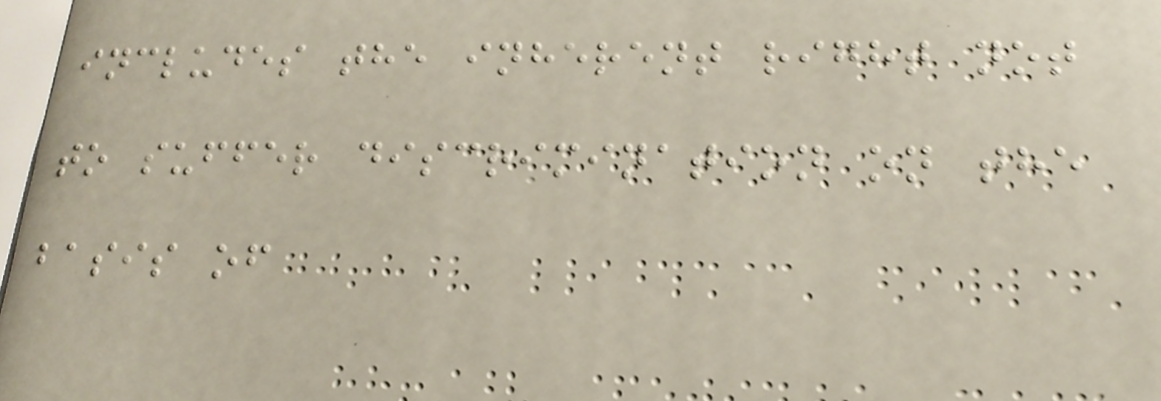includes the inherent right not
to suffer discrimination on the
basis of
